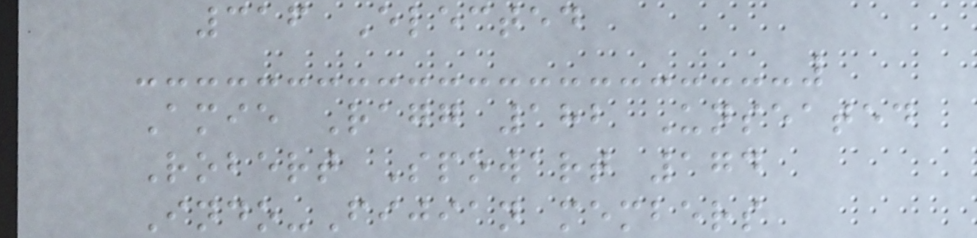316 Elected
Amie Ragg 182 Unseated
Robert Spowart 174
Indo-Fijian members
